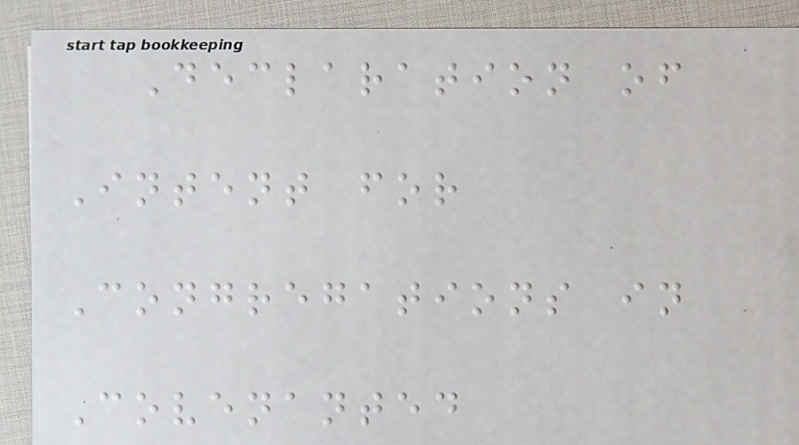Declaration of
Intent for
Congregations in
Covenanted
